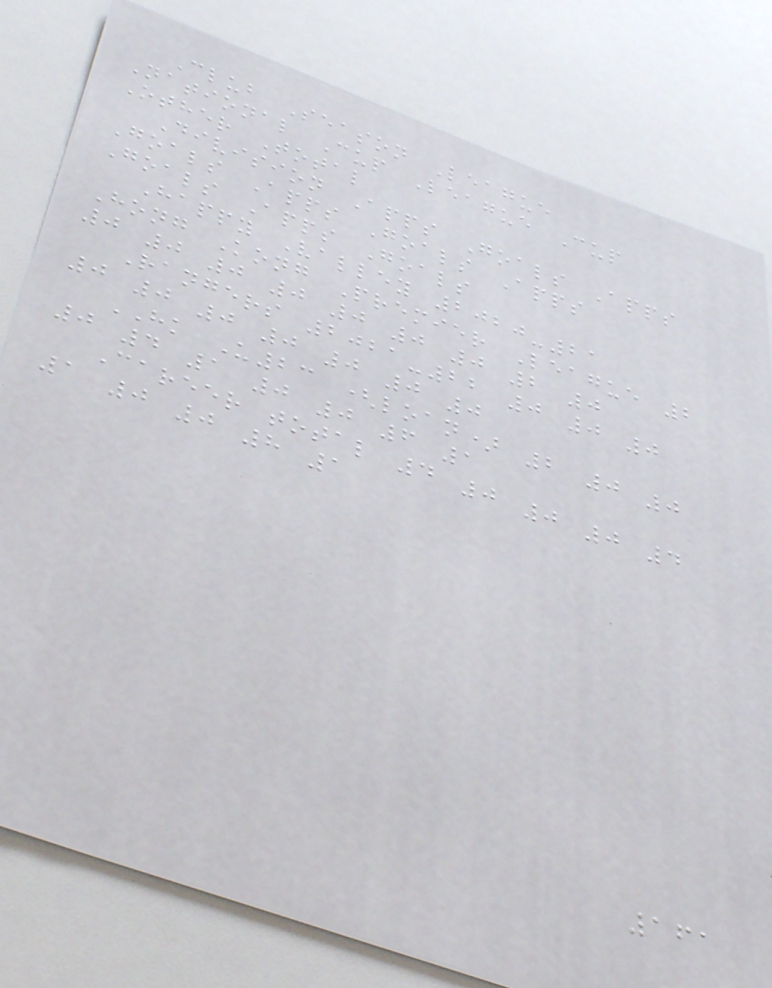Club Season League
National Cup League Cup
Other Total
Division Apps Goals Apps
Goals Apps Goals Apps
Goals Apps Goals
Happy Valley 2020-21
Hong Kong Premier League 2
0 0 0 0 0 0 0 2 0
Rangers 2021-22 0 0 0
0 0 0 0 0 0 0
HK U23 (loan) 2 0 0
0 4 1 0 0 6 1
Career total 4 0 0 0 4
1 0 0 8 1
161
